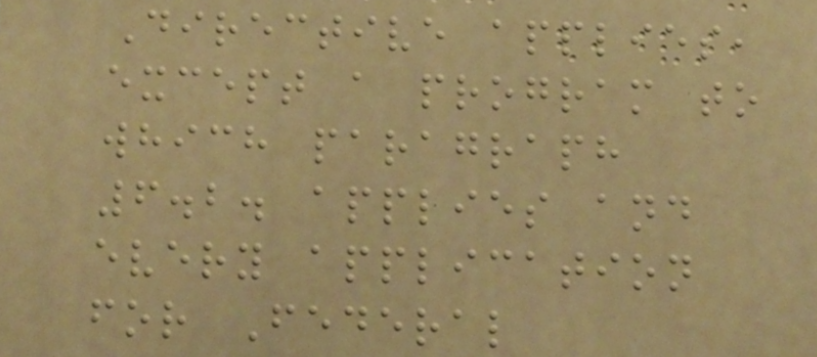Directive applies,
except a program to
which paragraph
6.2. applies and
every application
for Federal
